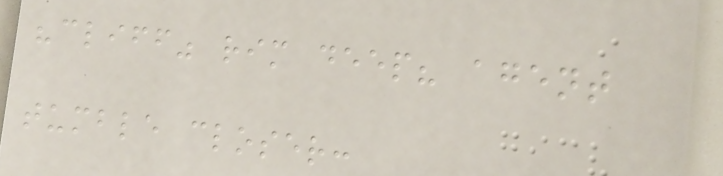"cliff" rim deep? agent
tumble closer:
